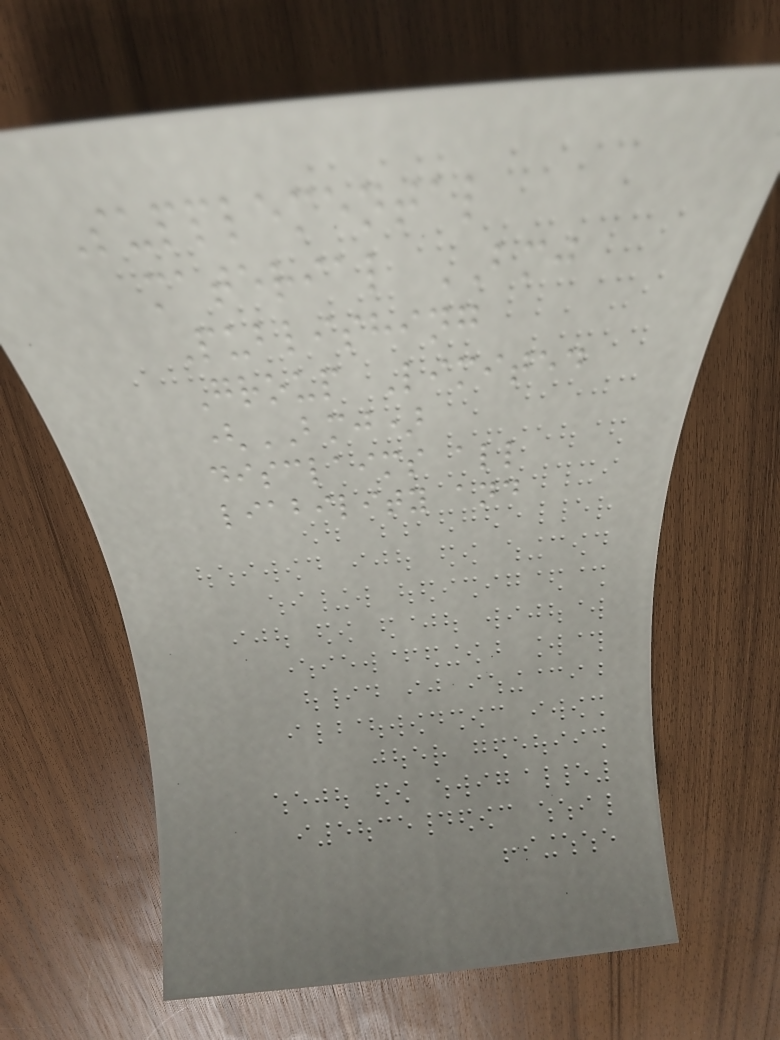Supplemental
material BMJ
Publishing
Group Limited
(BMJ)
disclaims all
liability and
